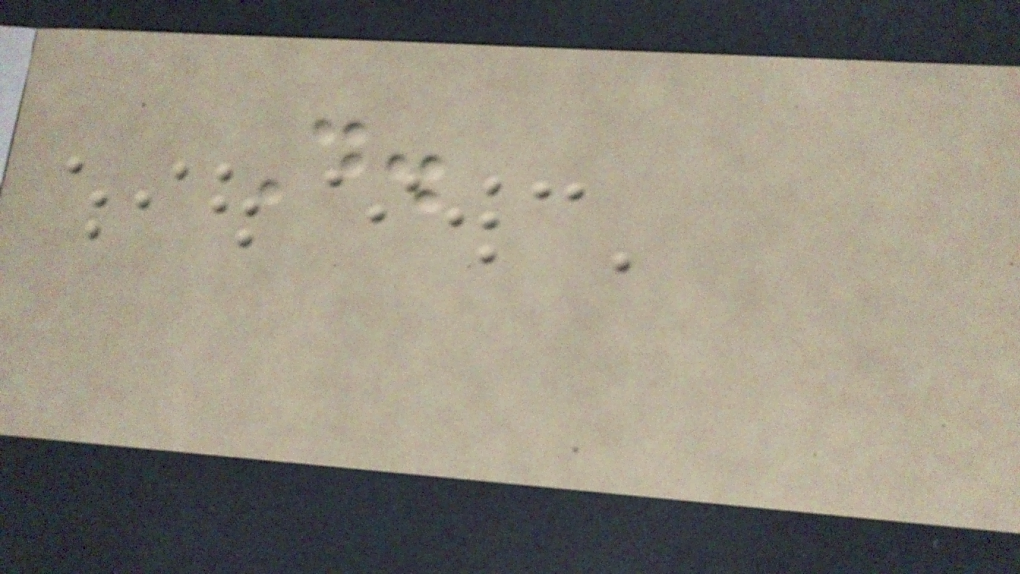D.
